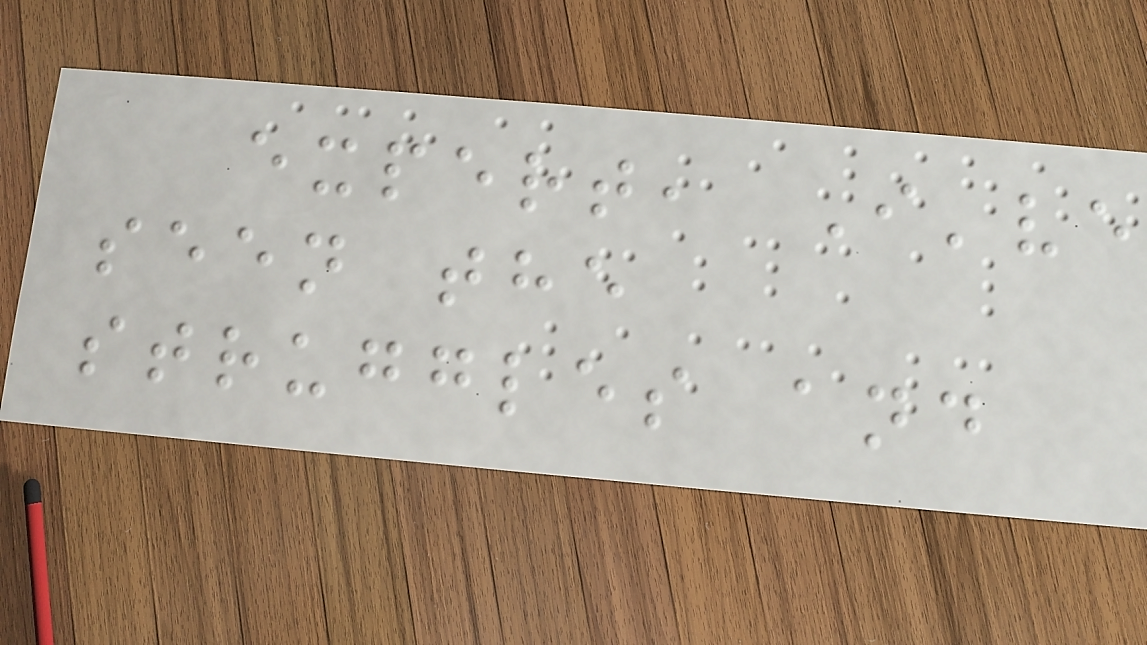expert, I've
seen the
struggles and
